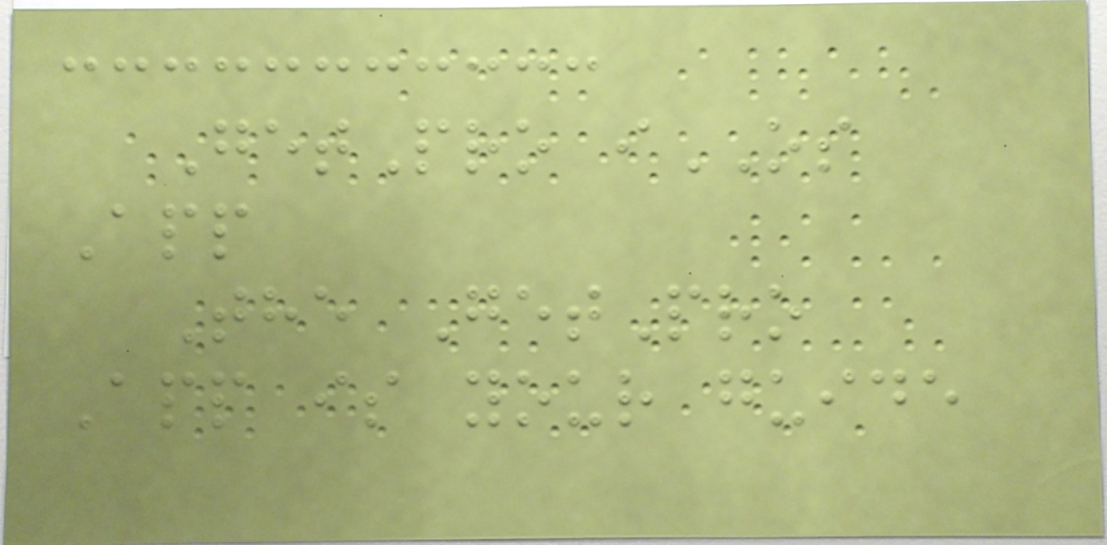GetPro iOS
App
The GetPro
App is your guide
